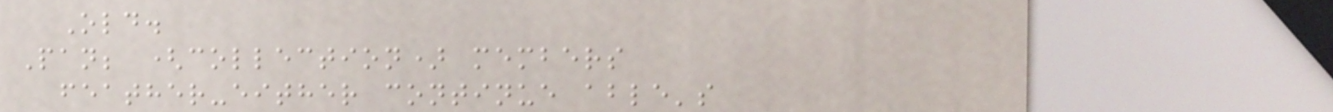Old.
Pan; (collection) members
feather-either continue able's
